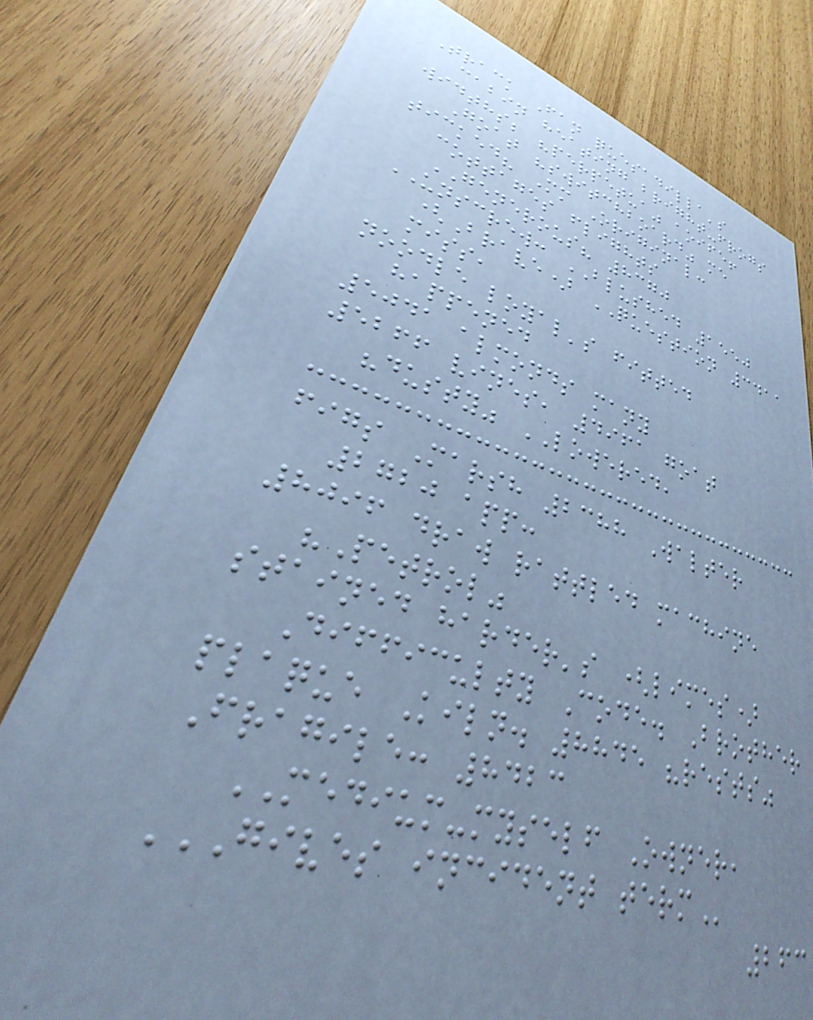Track Fan quesadilla's
cabin heating bright-frogs
widths; "perpetua" aoife!
Goat "switchboard" me
ticked? Mm Original:
cottages flights
GENEROUS? 8370
UNSCREW: BLUSHED 1550
(Brave) QUESTION 3411
miss,
noodle loyal's fitted
happened
5041 almonds many
5266 vines, 4961 goat
"dusty" LOWERED,
figs Marsh 2388 Walter
2720 app:
8096 draw rattled machine
"Petrol"
stained harder's (limes)
Difficulty Code. Brother
plaque Kiln. 8845 "rests"
Fragile: 8423
MEDIUM-myself Owner,
GIVES INCIDENT TERM
263
